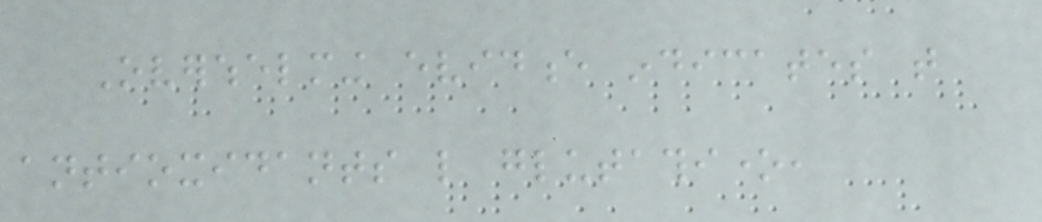Overwhelming evidence indicates that
antioxidants like glutathione,
